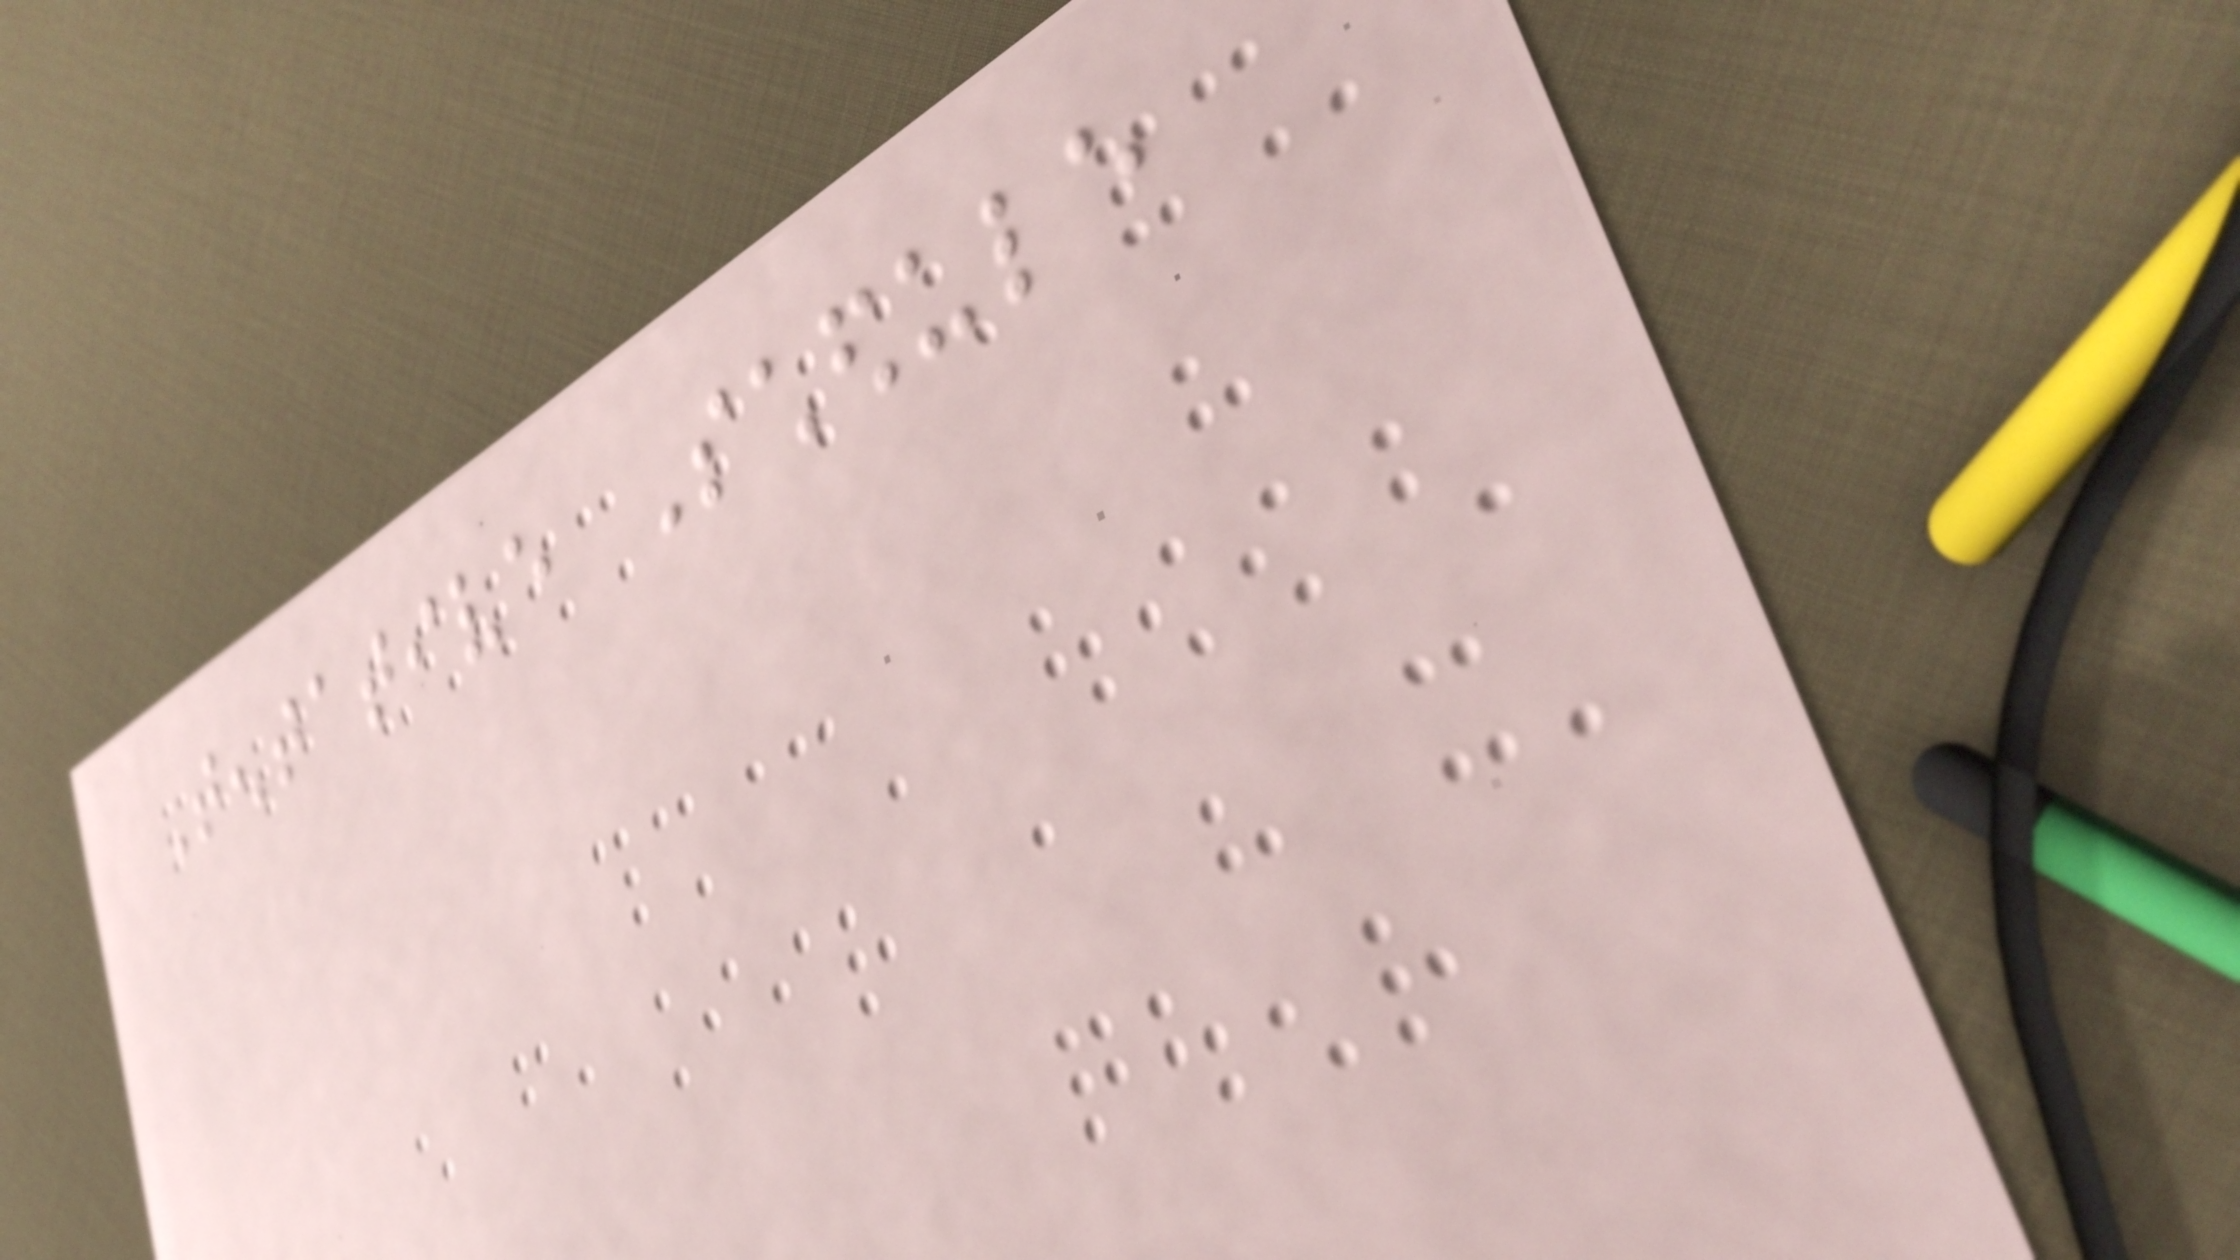Tentative Schedule
